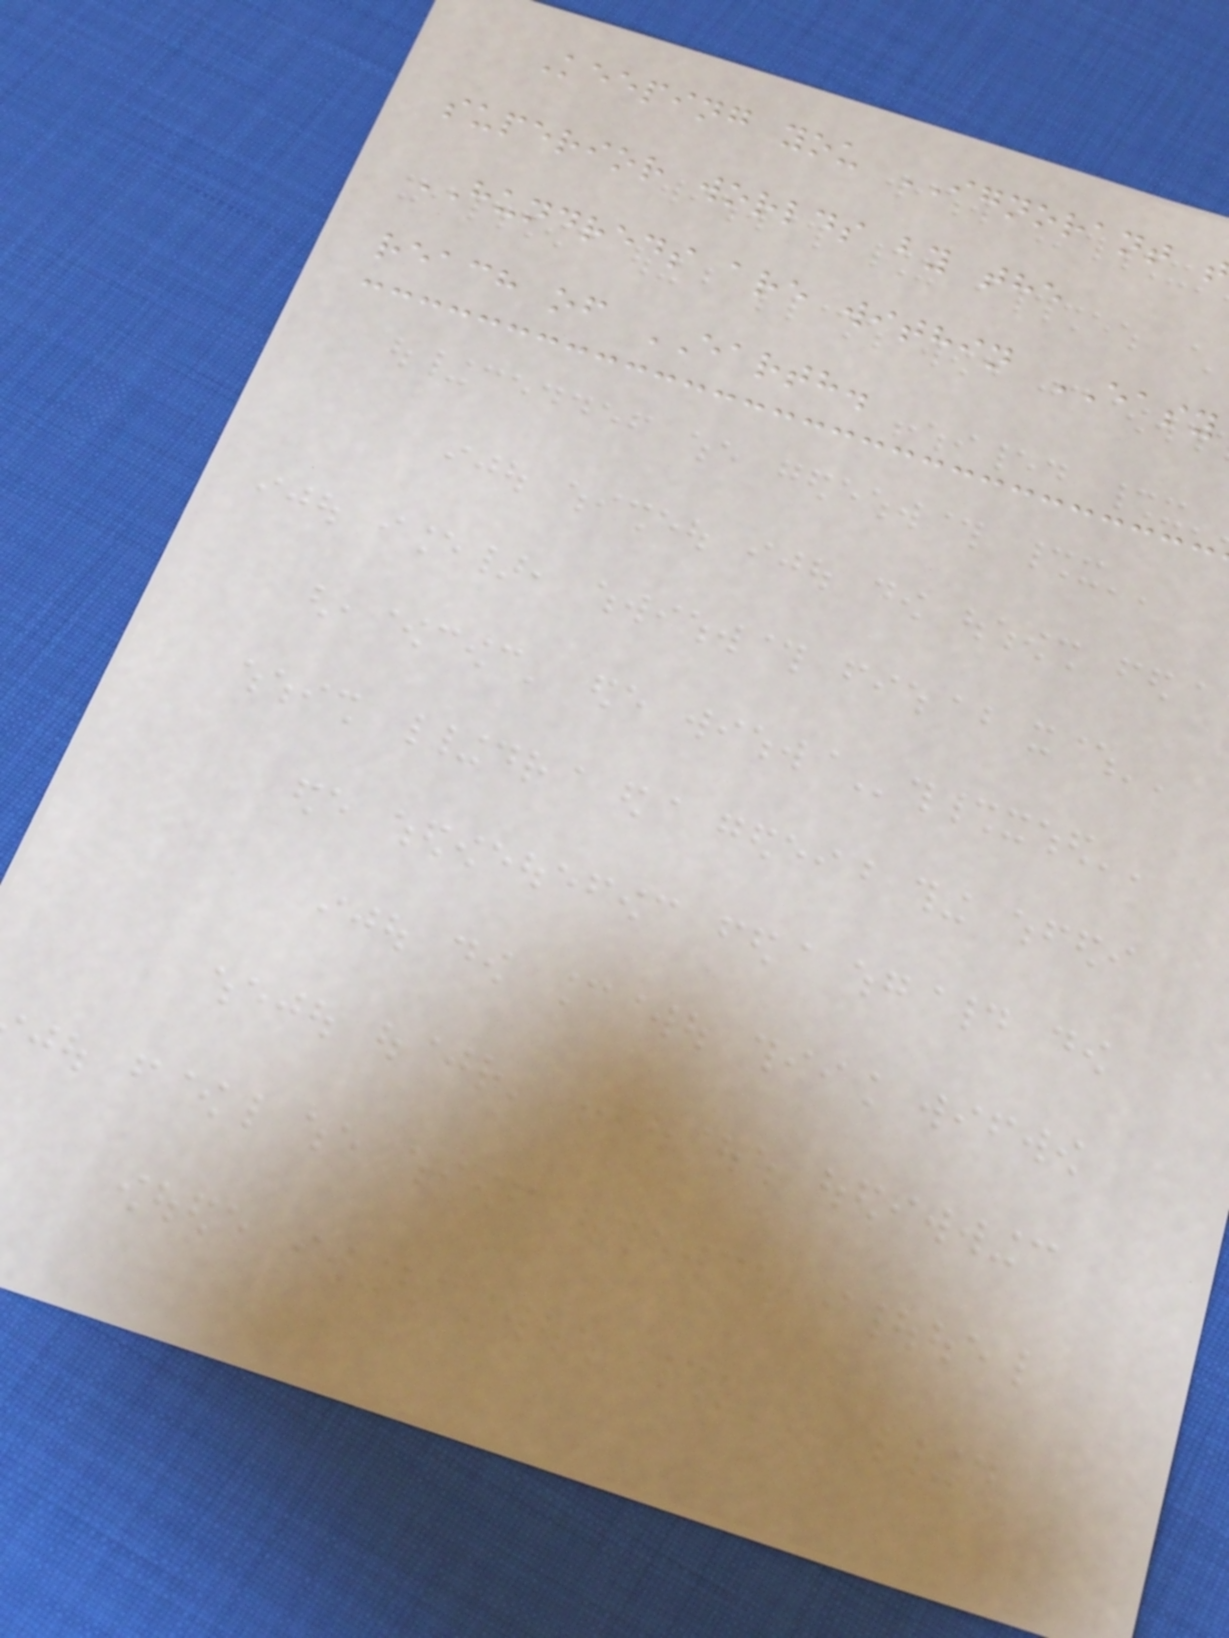Keeping you IGNORANT
superior worlds by the
HUNDREDS are within EASY
reach of EARTH.
